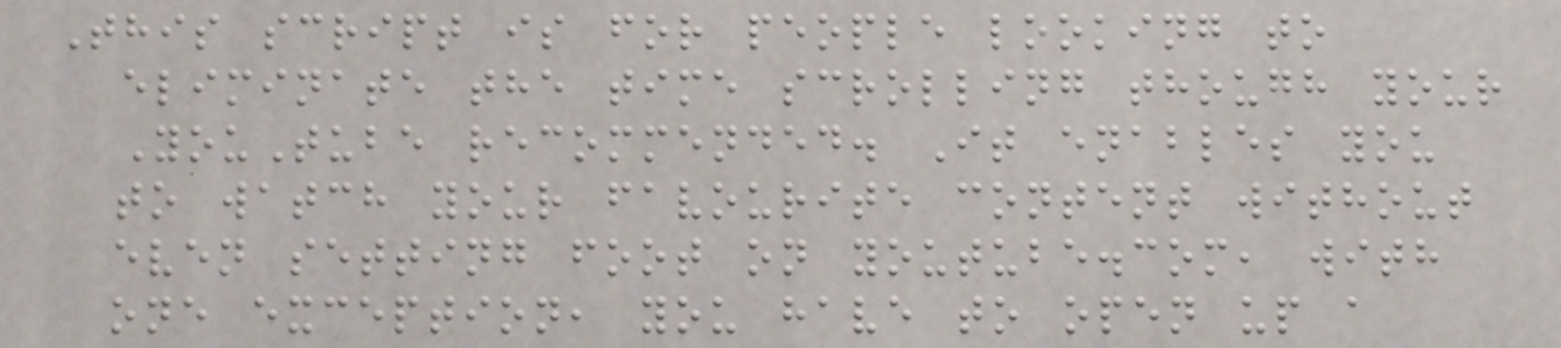This script is for people looking to
eliminate the time scrolling though your
YouTube recommended. It enables you
to watch your favourite content without
even setting foot on youtube.com, with
one exception, you have to open up a
